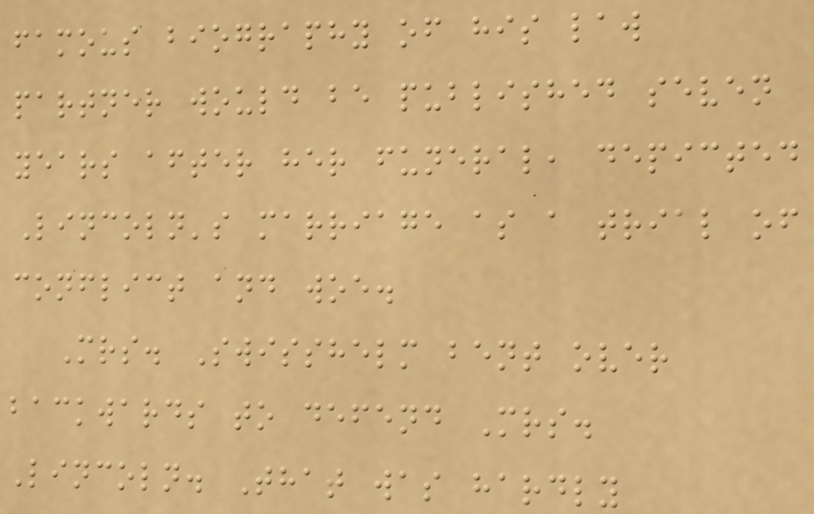famous biography of his law
partner would be published seven
years after her funeral, depicted
Lincoln's marriage as a trial of
conflict and woe.
Mrs. Swisshelm bent over
backwards to defend Mrs.
Lincoln. That was hardly
